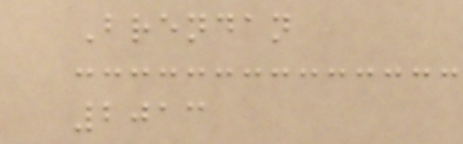Brendan
2013
